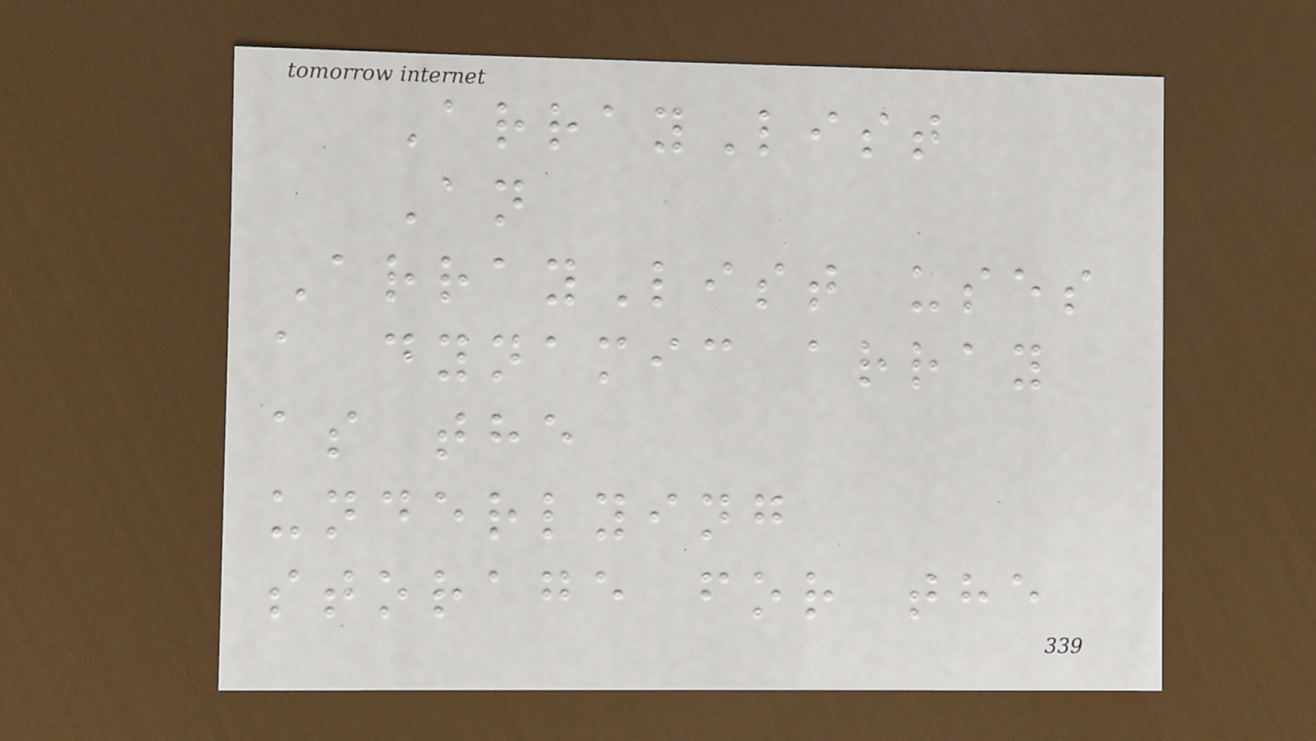ArrayList
An
ArrayList uses
a dynamic array
as the
underlying
storage for the
